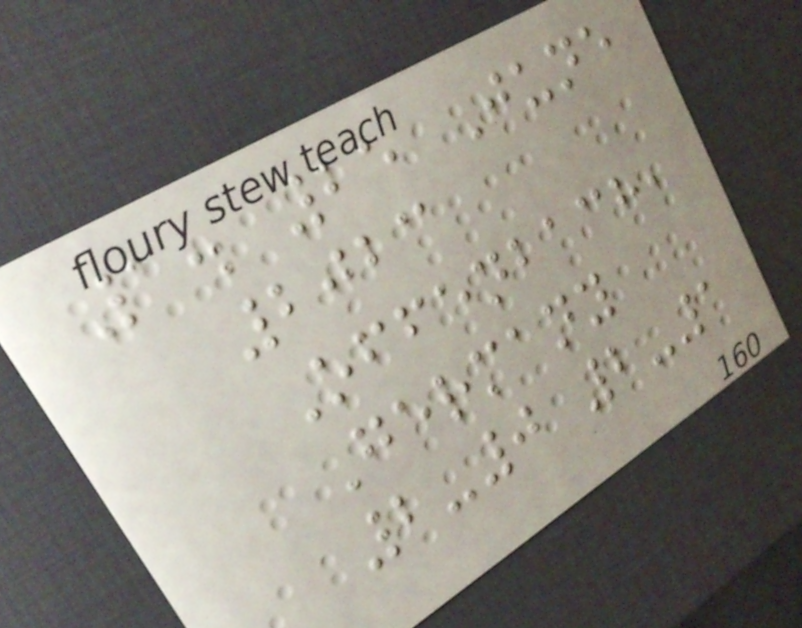1. 25 June
2023
Offenbach,
Germany
2-0 2-1
